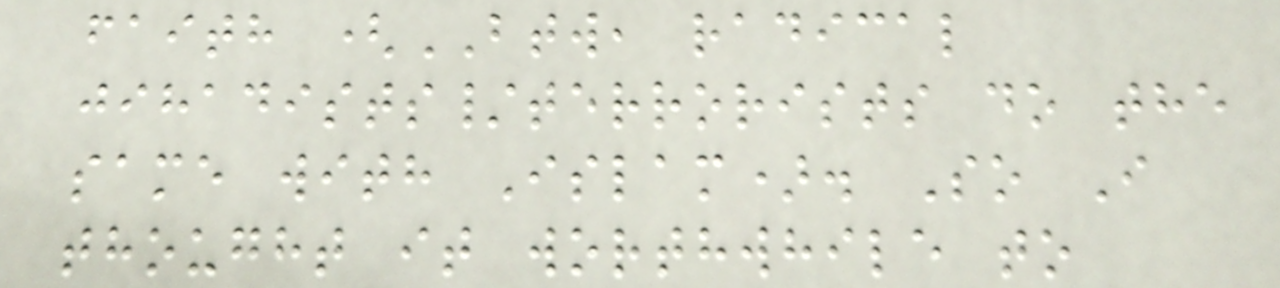faith (BTW, radical
jihadists/terrorists do the
same with Islam). So I
thought it worthwhile to
